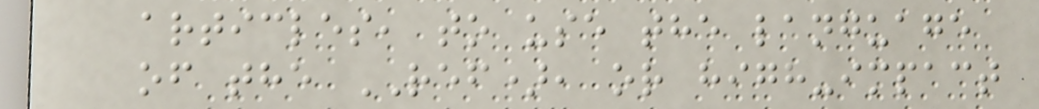articles, to use the language
of the REF), or high-impact
